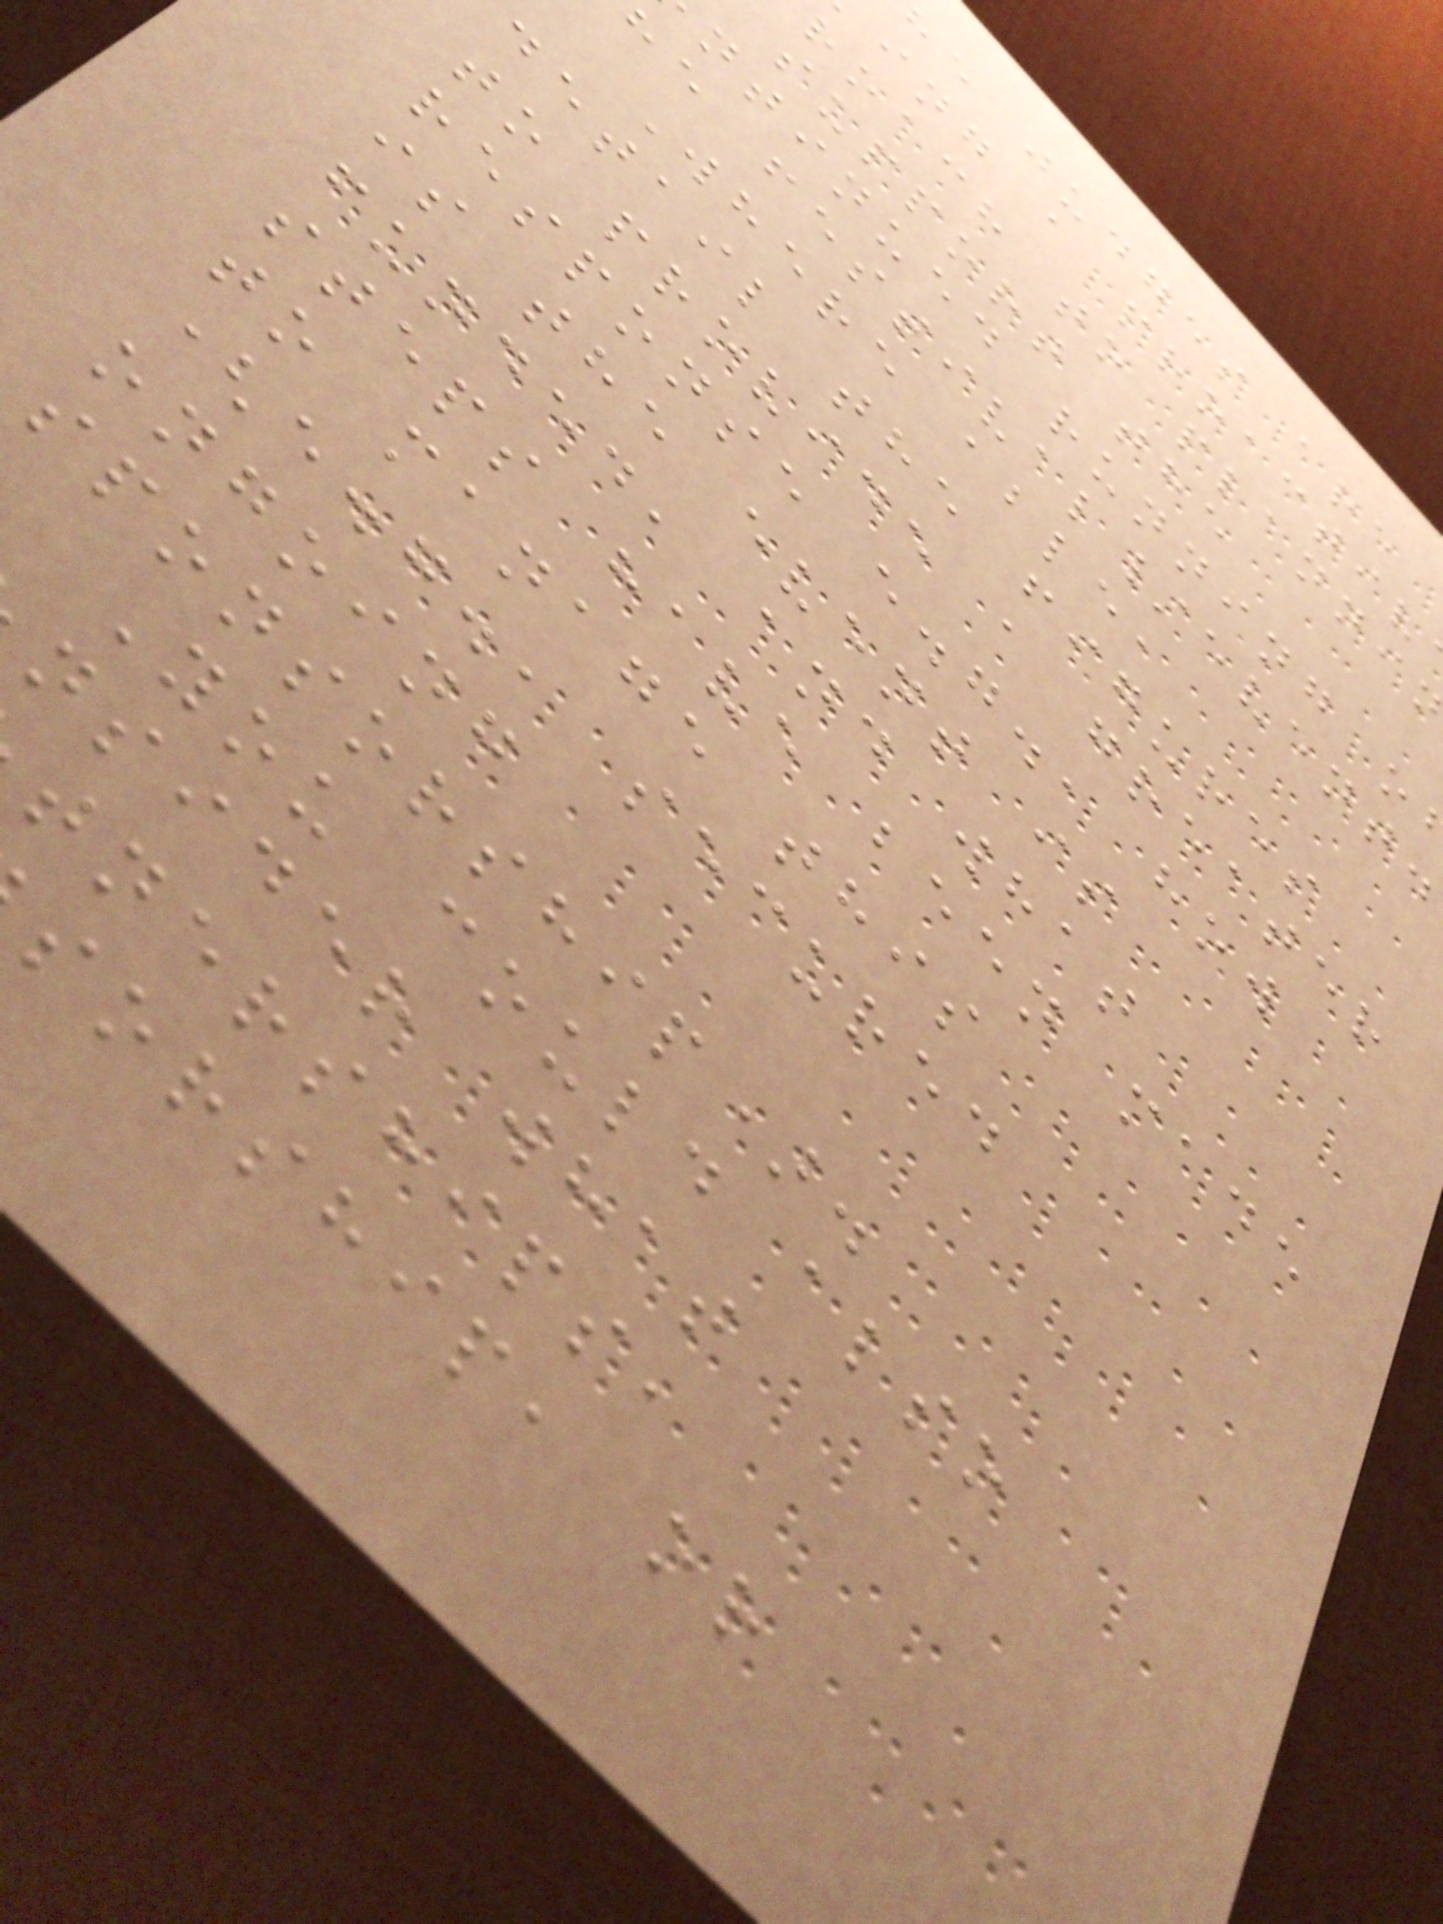he judges are
ing a proactiv
roach to planni
support the
ntinued running o
he festival/event.
Where able,
detail the figures
to provide a greater
response e.g., how
is the event is
funded, and what
steps have been made
to manage this
(e.g., secured
ongoing
sponsorship).
You could also
nsider what
tnerships,
sorship, or
